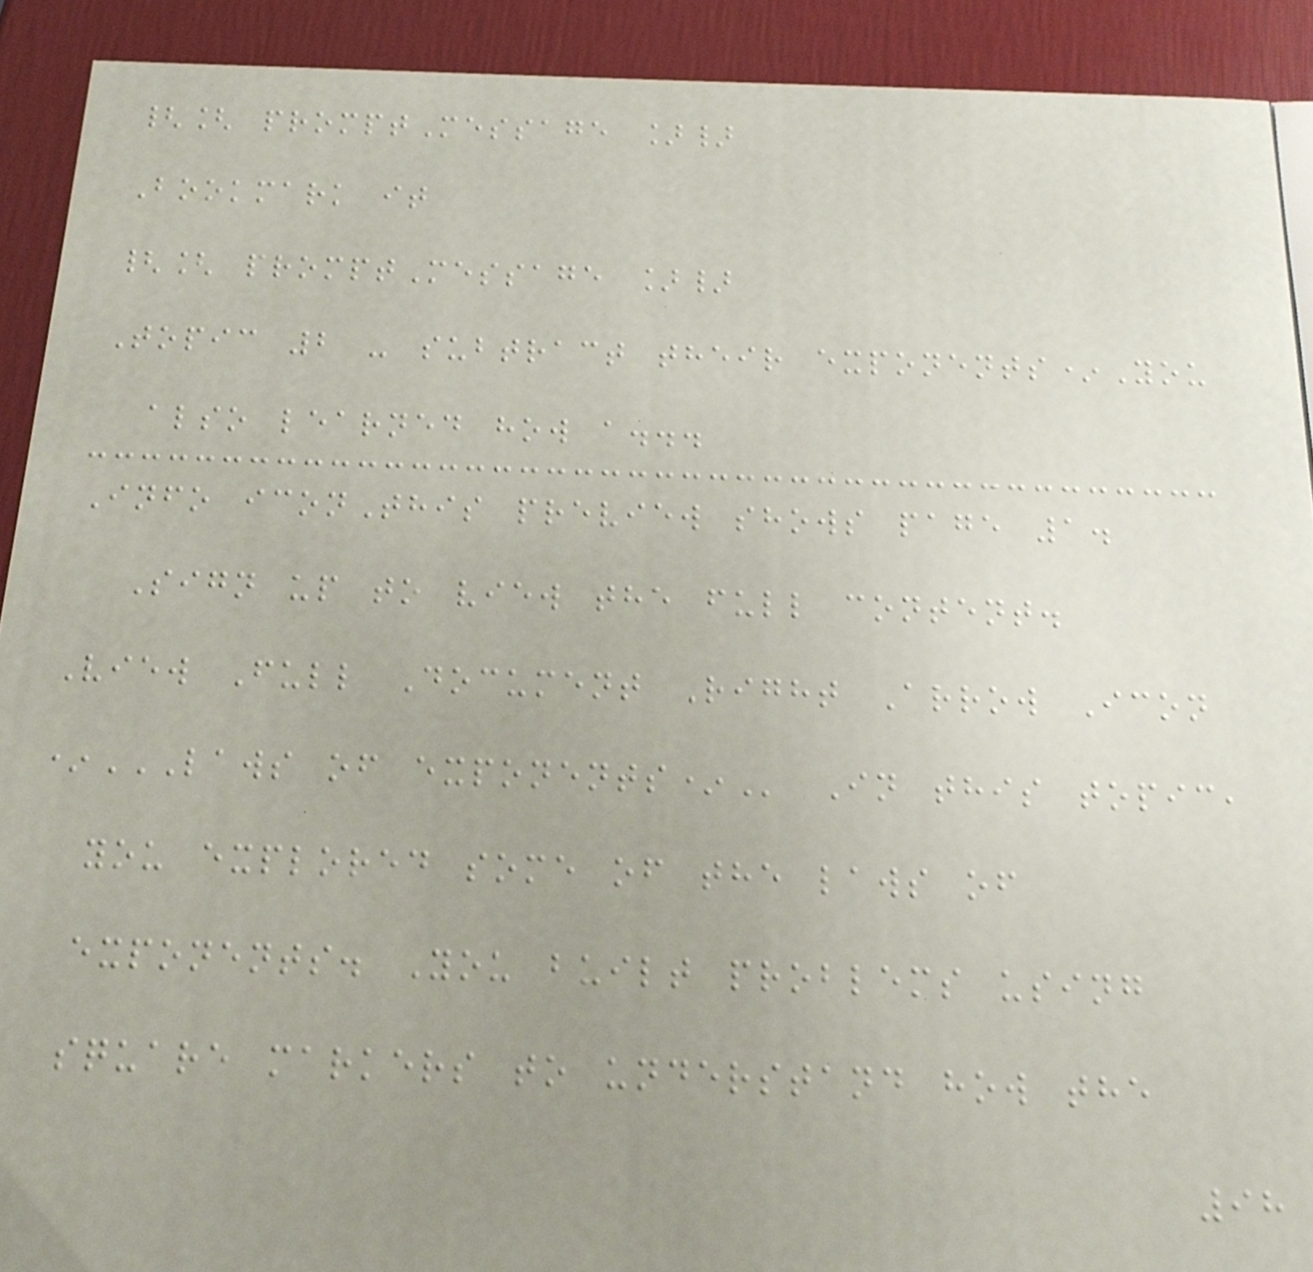{[ promptMessage ]}
Bookmark it
{[ promptMessage ]}
Topic 2 - subtract their exponents*You
also learned how a...
Info iconThis preview shows page 1.
Sign up to view the full content.
View Full Document Right Arrow Icon
*LAWS OF EXPONENTS* In this topic,
you explored some of the laws of
exponents. You built problems using
square markers to understand how the
98
